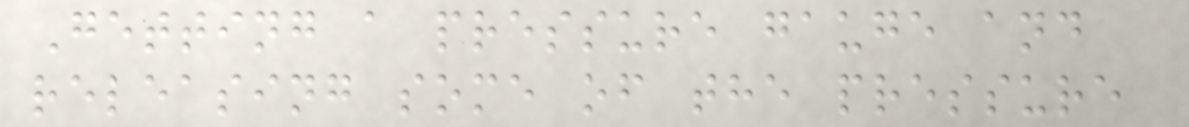Getting a pressure gauge and
releasing some of the pressure
